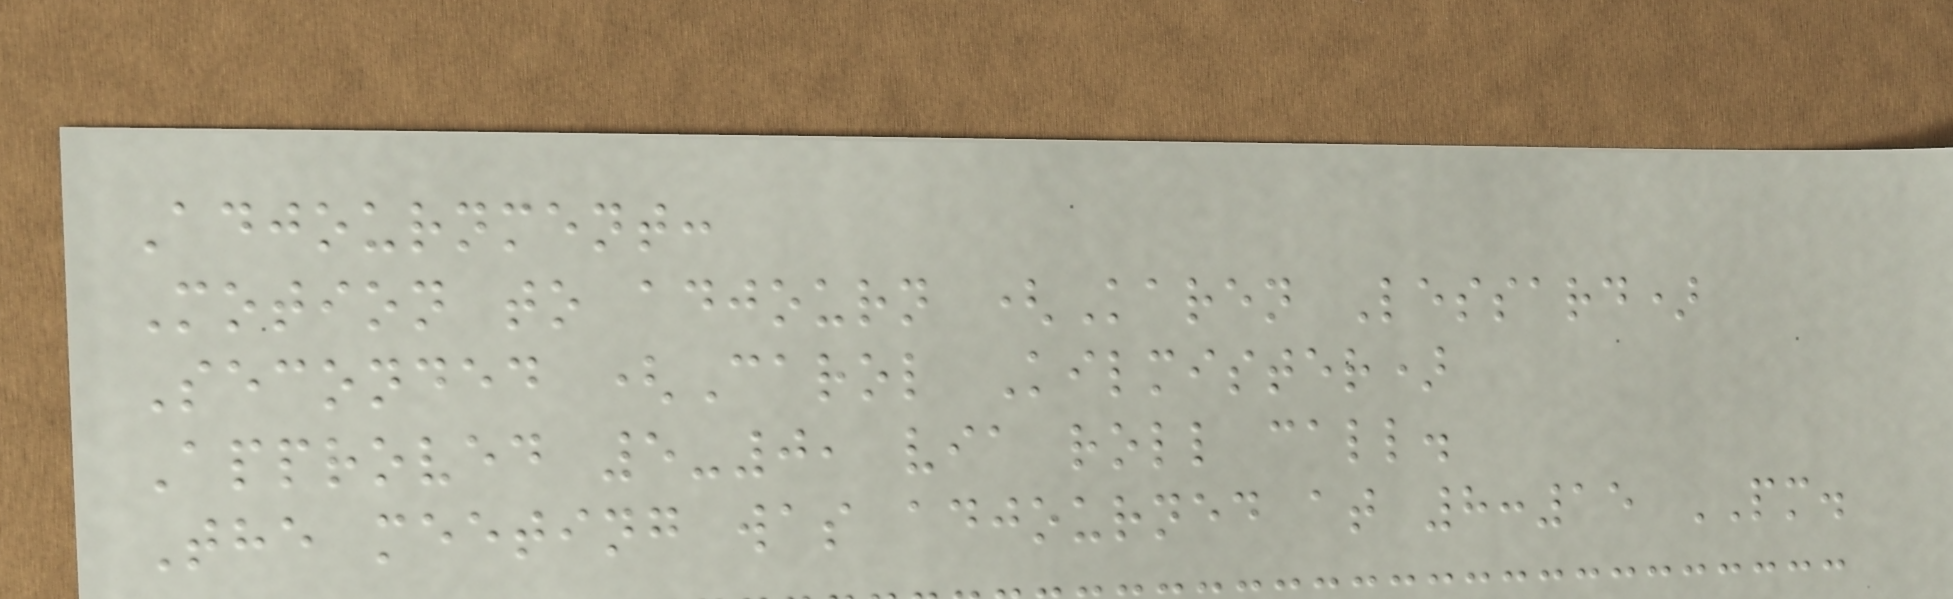Adjournment:
Motion to adjourn (Karen Lessard)
Seconded (Carol Kilmister)
Approved 5-0, via roll call.
The meeting was adjourned at 8:15 PM.
